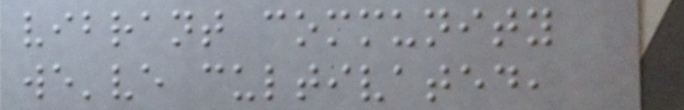vibrant community
we've cultivated,
